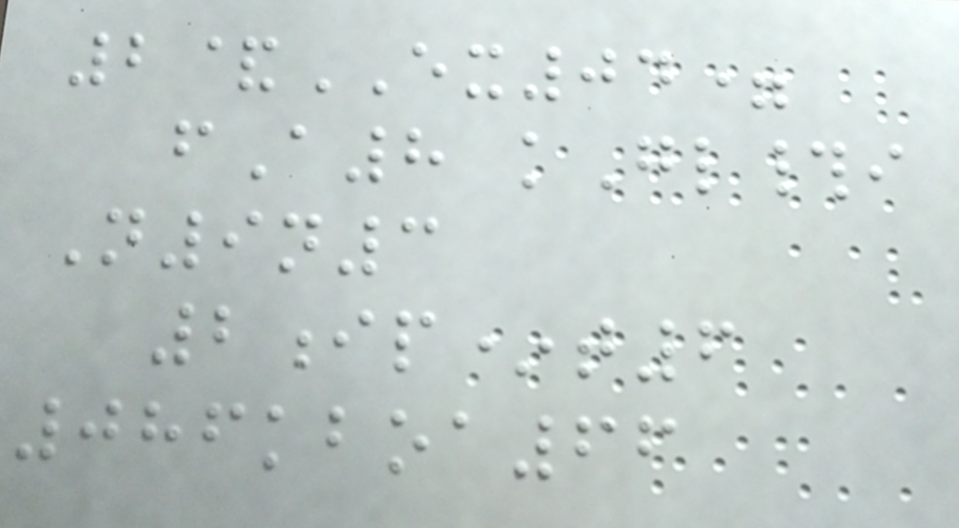2&EX04=
fA8 kGl#i
N9n3
2ip*t6
086kboa66
